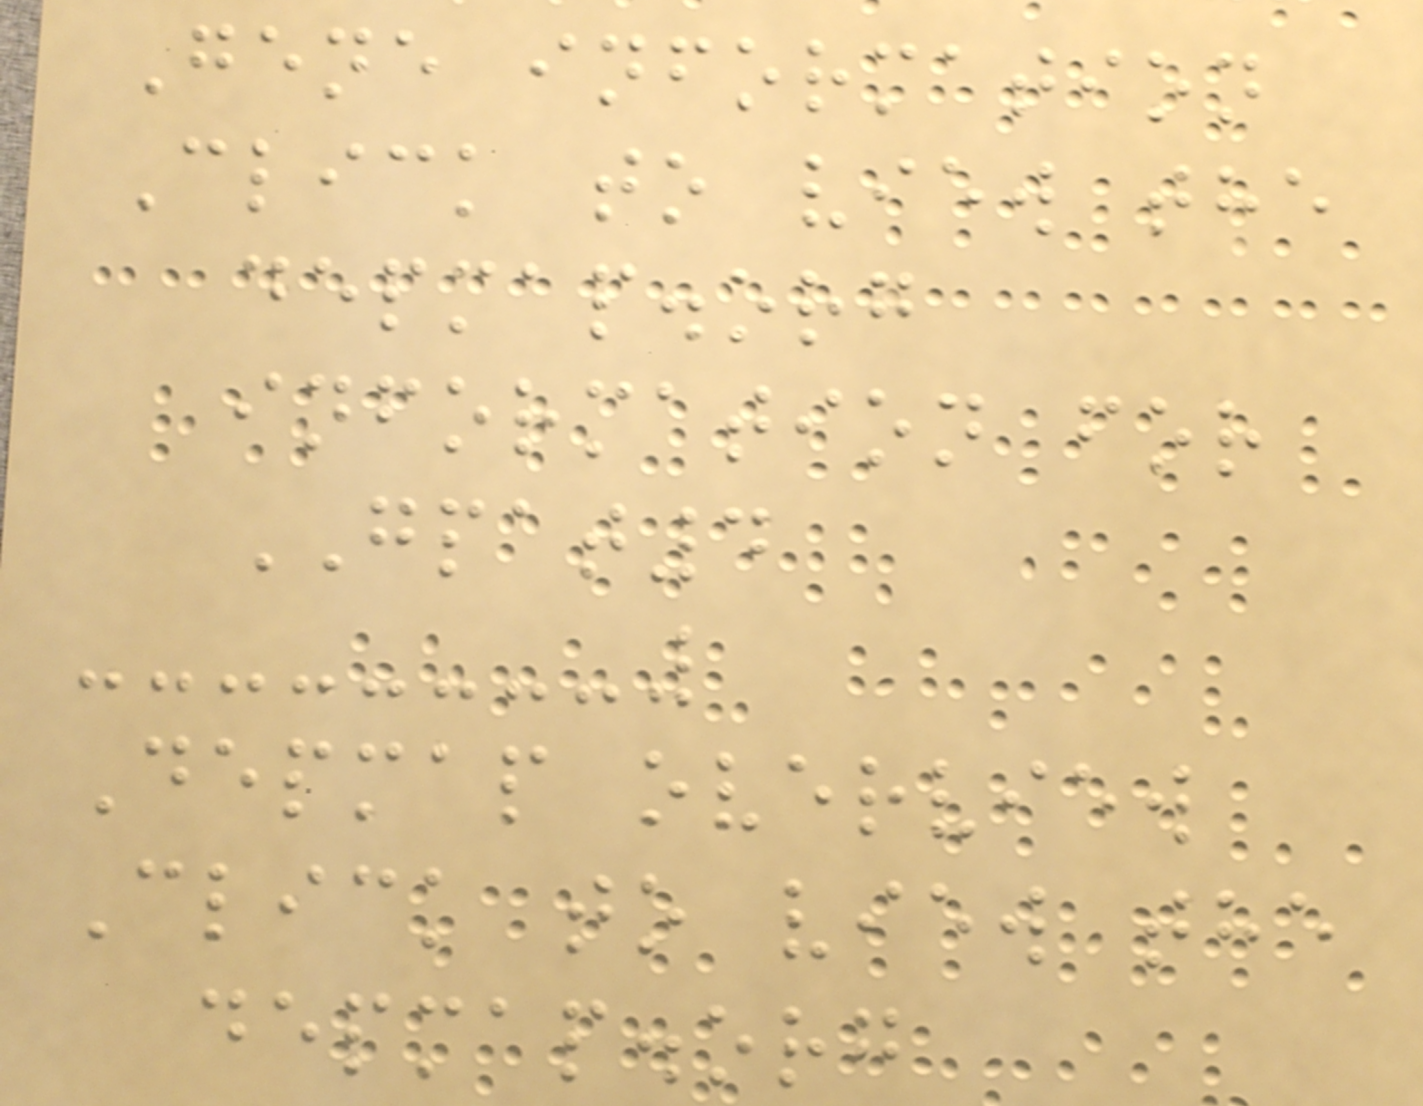Gene information
Click to view the
depmap.org
information for
GPAT4
Depmap overview
Click to view the
depmap.org
